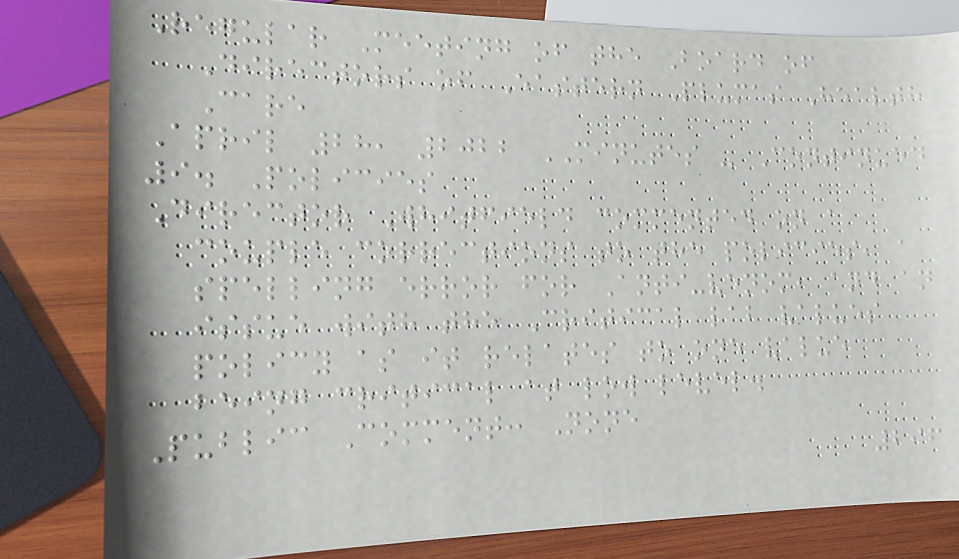Regular Meeting of the Board of
Directors of Eastern Plumas Health
Care
April 28, 2022 MINUTES - Continued
9. Policies
Director Whitfield commented on a
couple corrections to the policies, a
spelling error for Anti-venom, and an
issue with the Critical lab values
policy as it relates to one value
being critical at low level.
Public Comment: None
296
